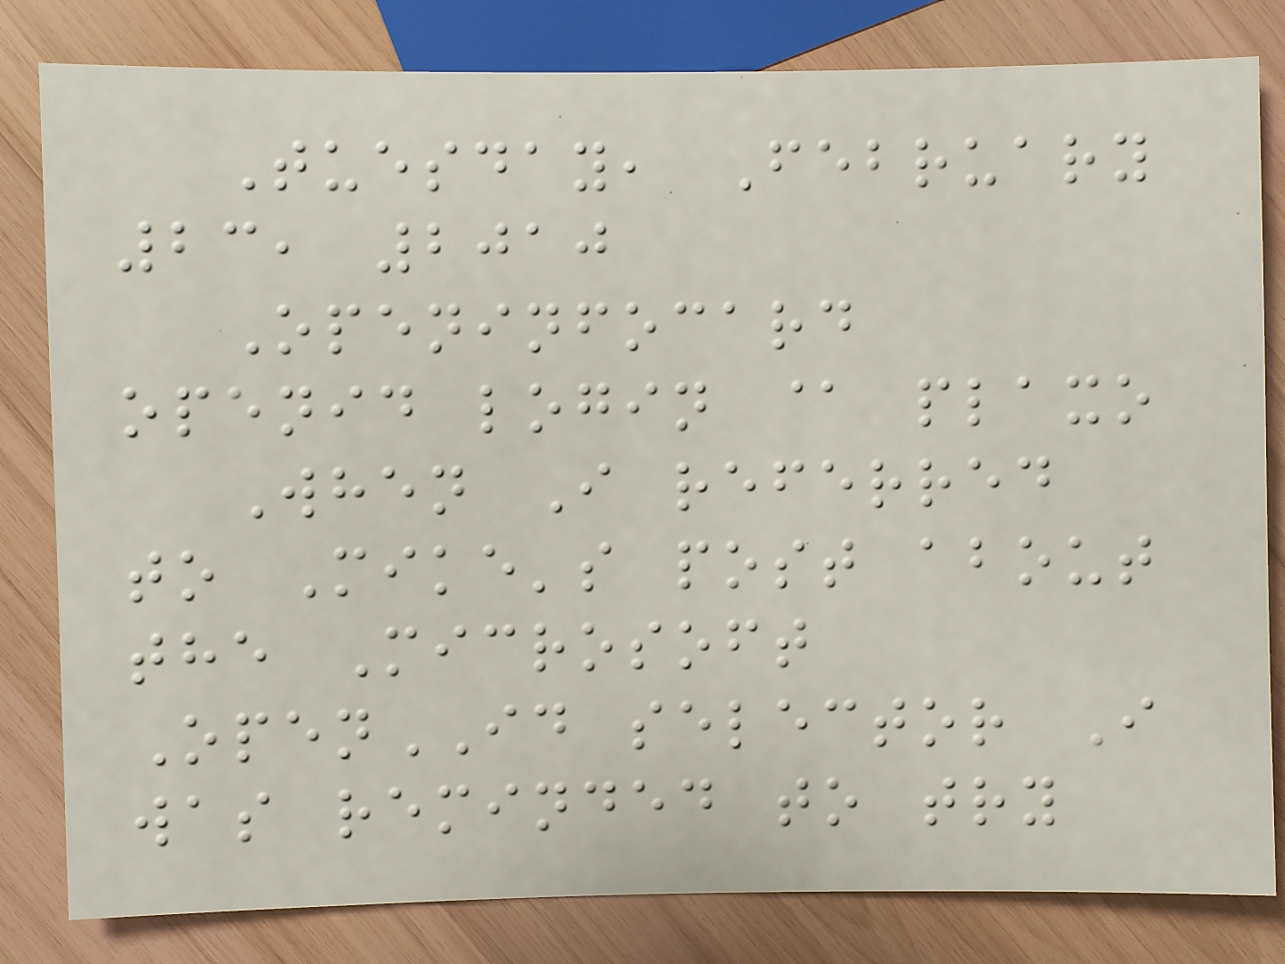Tuesday, February
23, 2010
Openinfocard
openid login @ plaxo
When I referred
to Mike's post about
the Microsoft
OpenID selector I
was reminded to try
